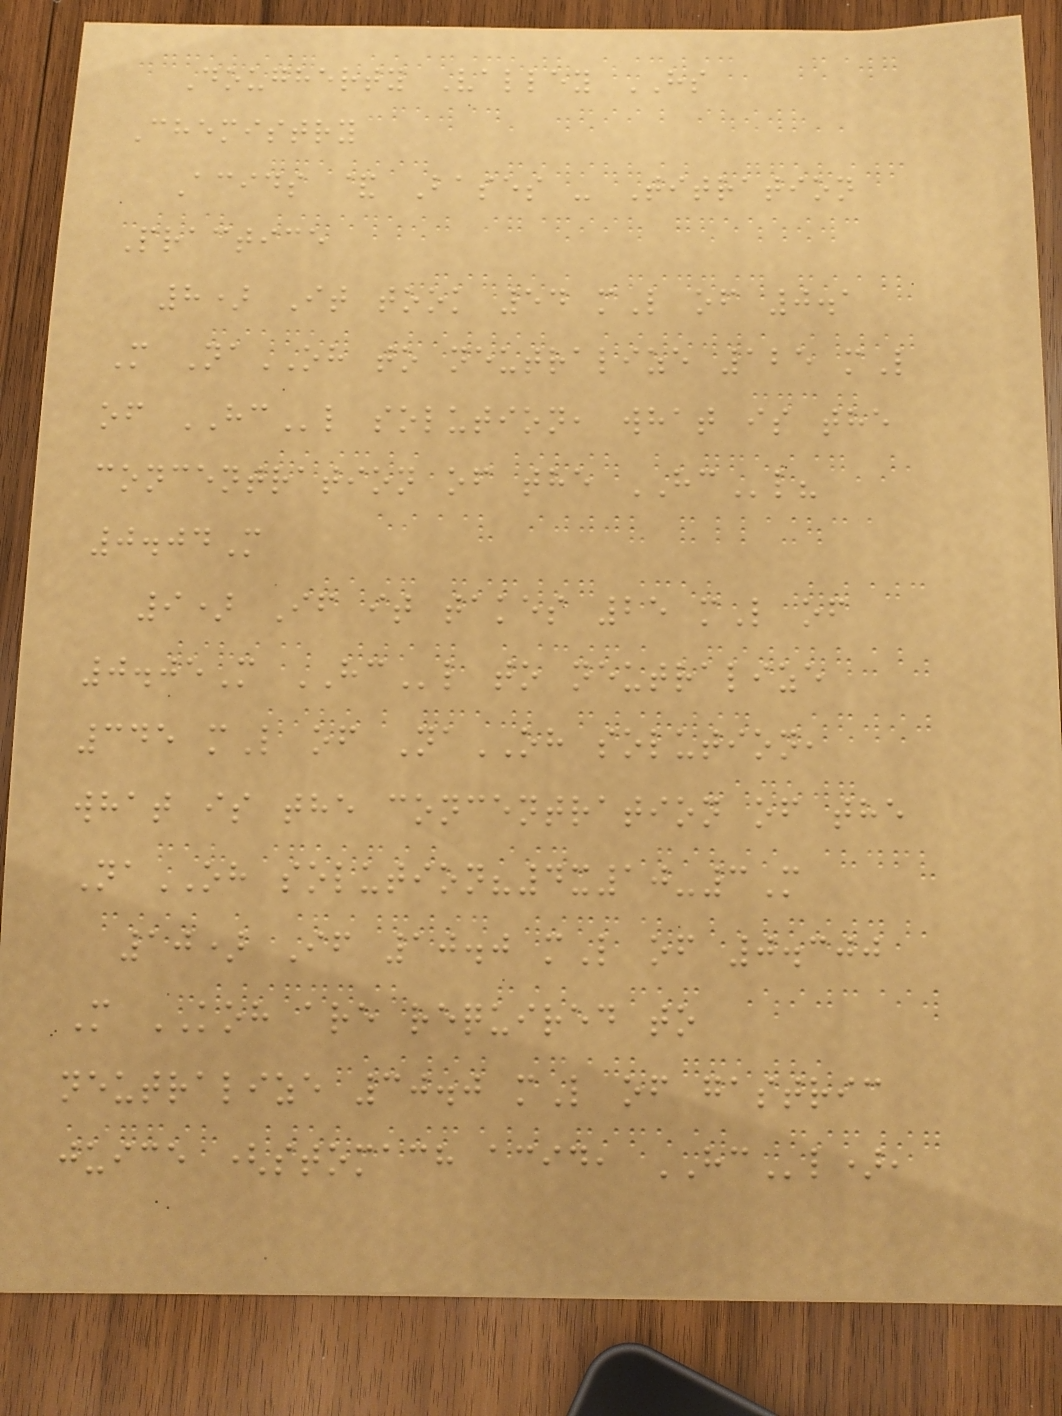Dougherty Valley HS
Chemistry
Acids & Bases - Titration
Practice
8) It took 54 mL of 0.1
M NaOH to neutralize 125 mL
of HCl solution, what is the
concentration of the HCl?
0.04M
9) If it takes 25 mL of
0.05M HCl to neutralize
345 mL of NaOH solution,
what is the concentration of the
NaOH solution?4x10-3M
10) If 10.0 mL of 0.300
M KOH are required to
neutralize 30.0 mL of gastric
juice (stomach acid, HCl),
